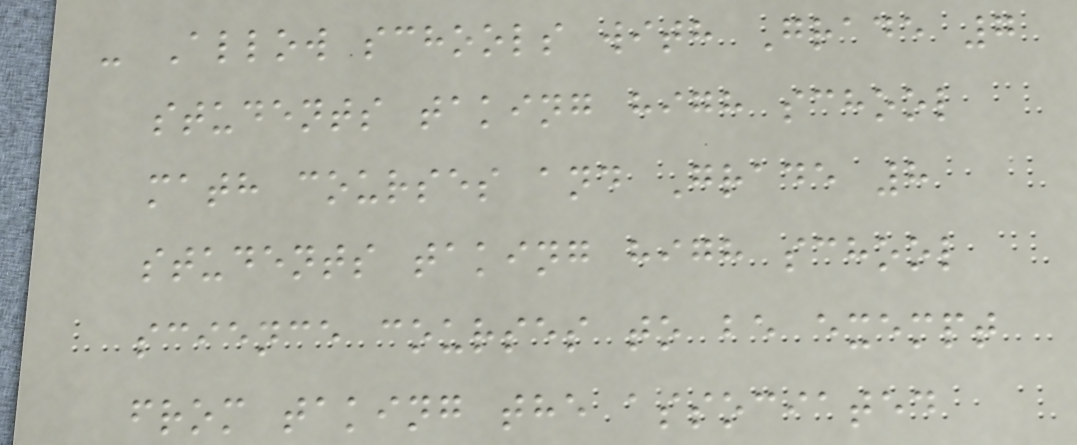- Allow schools with Grade 7
students taking high school
math courses and Grade 8
students taking high school
science courses to be exempt
from taking the associated
